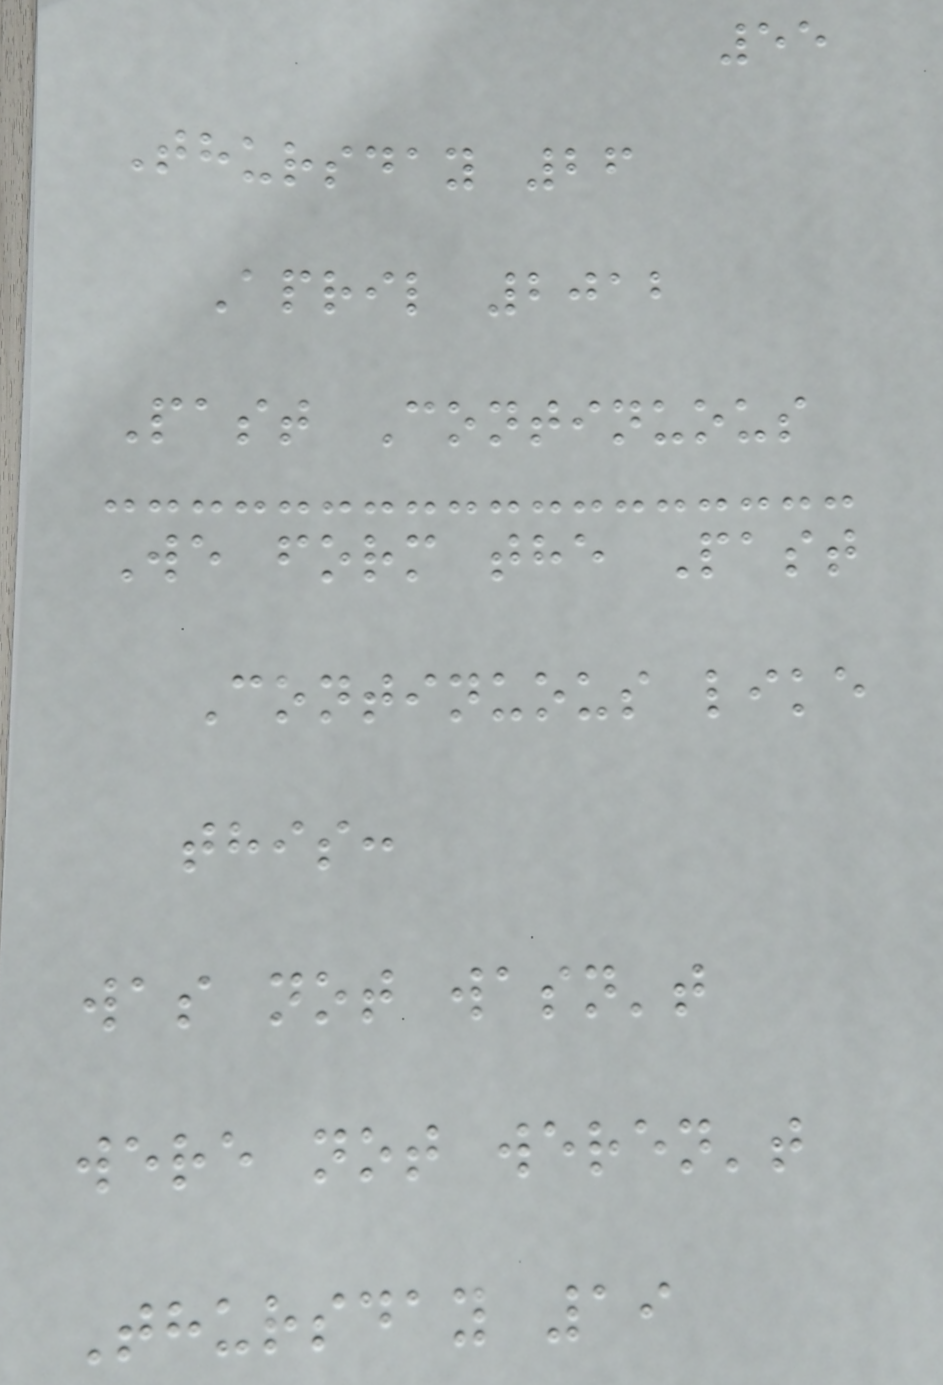55
Thursday 26
April 2012
Past Continuous
We form the Past
Continuous like
this:
was not wasn't
were not weren't
Thursday 19
